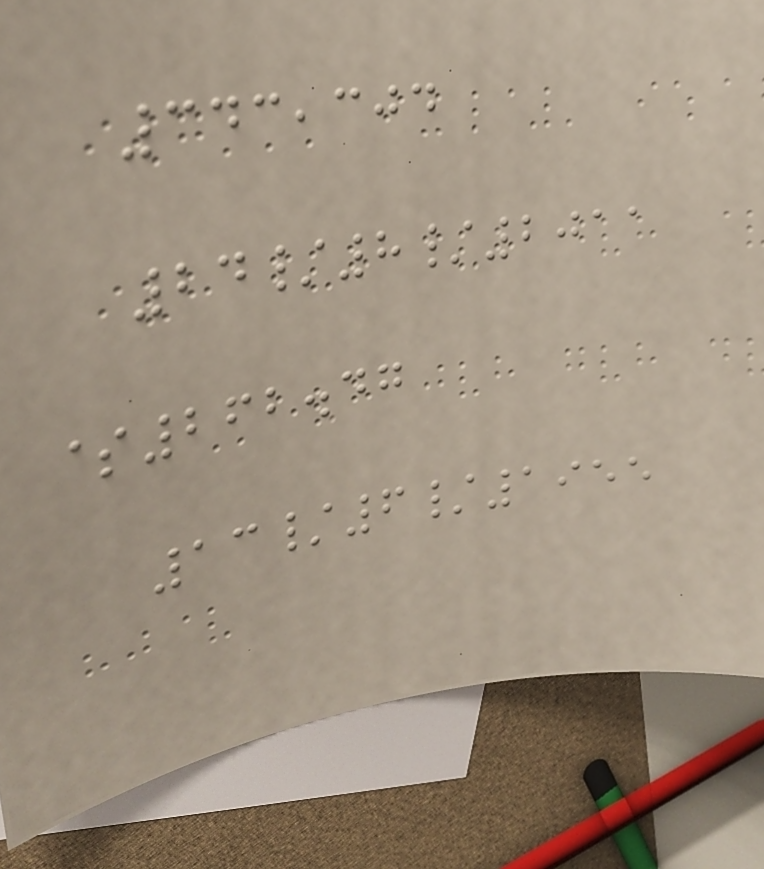343,304
24/8/2011
$262.47
13/6/1955
